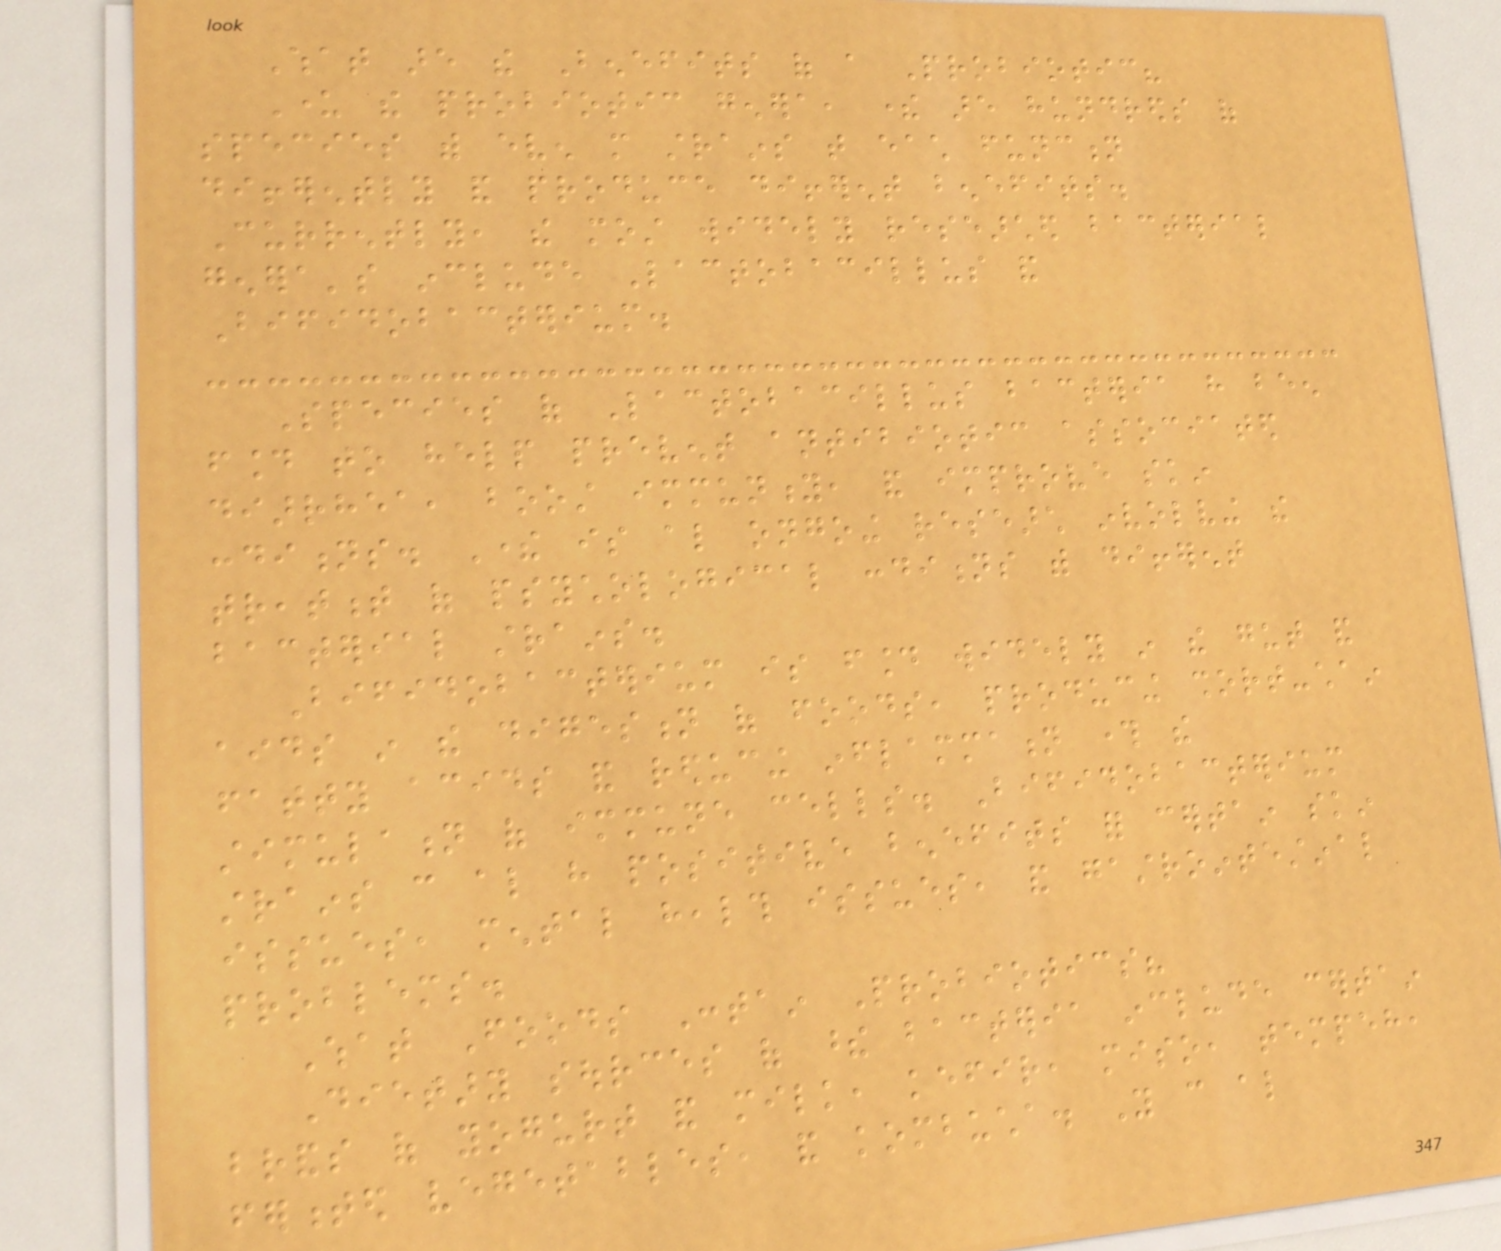What are the Benefits of a Probiotic?
Under the probiotic genera, there are hundreds of
species with even more strains that each function
differently and produce different benefits.
Currently, the most widely researched bacterial
genera's include Lactobacillus and
Bifidobacterium.
Species of Lactobacillus bacteria have been
found to help prevent antibiotic associated
diarrhea, boost immunity, and improve skin
conditions. There is also ongoing research involving the
treatment of psychological conditions with different
bacterial strains.
Bifidobacterium is found widely in the gut and
aids in the digestion of foods, producing short-chain
fatty acids and reducing inflammation through the
stimulation of immune cells. Bifidobacterium
strains can also have positive benefits for certain skin
issues, mental health issues, and gastrointestinal
problems.
What Foods Contain Probiotics?
Dietary sources of these bacteria include certain
brands of yogurt and milk, kefir, miso, tempeh,
fermented vegetables, and kombucha. You can also
